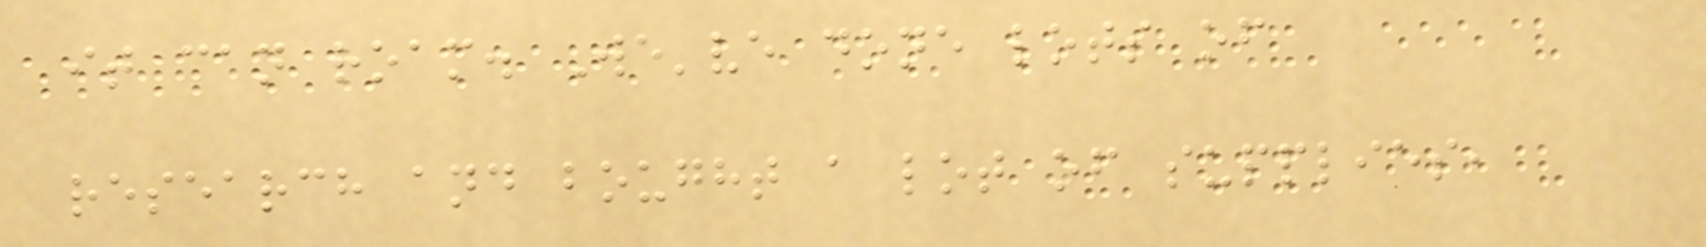it can roam. We've done lots of
research and bought a lot of supplies,
